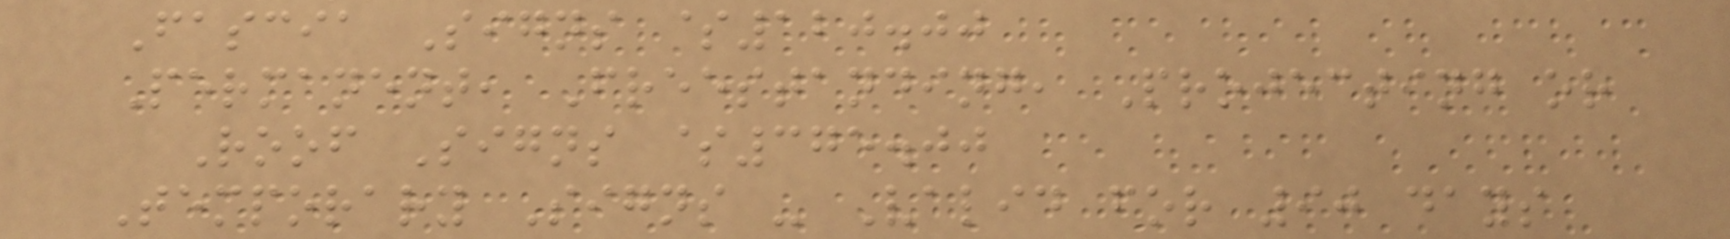Fascia Signs $120.00
Permanent, Freestanding, Projecting or
Roof Signs $375.00
Temporary Signs - Valid for 90 days
